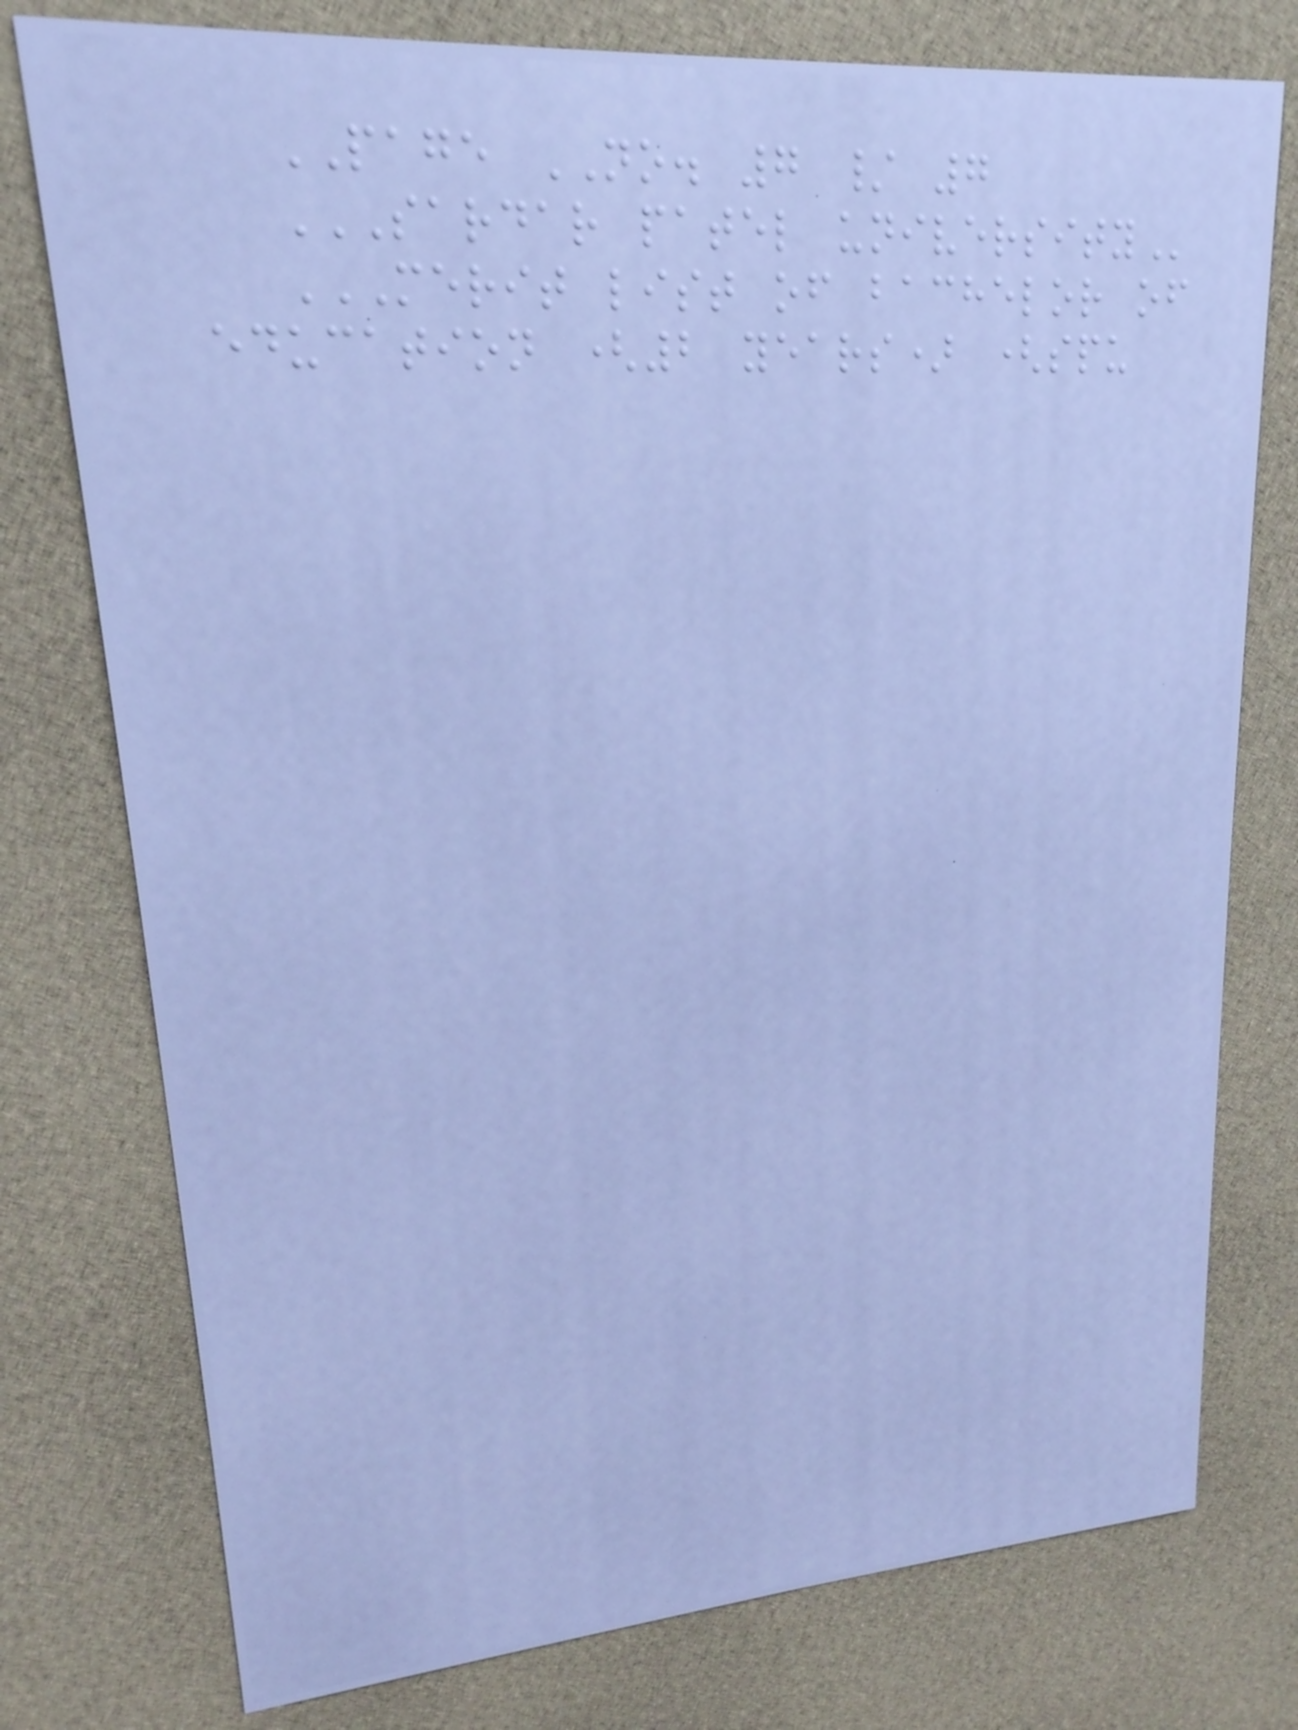PAGE NO. 7 / 7
SARDAR PATEL UNIVERSITY
MERIT LIST OF BACHELOR OF
EDUCATION (2 YEARS) (SPU
